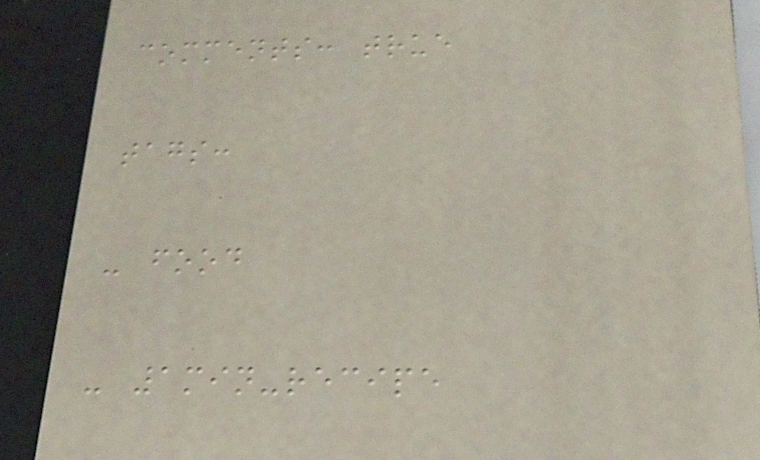comments: true
tags:
- food
- 1min-recipe
